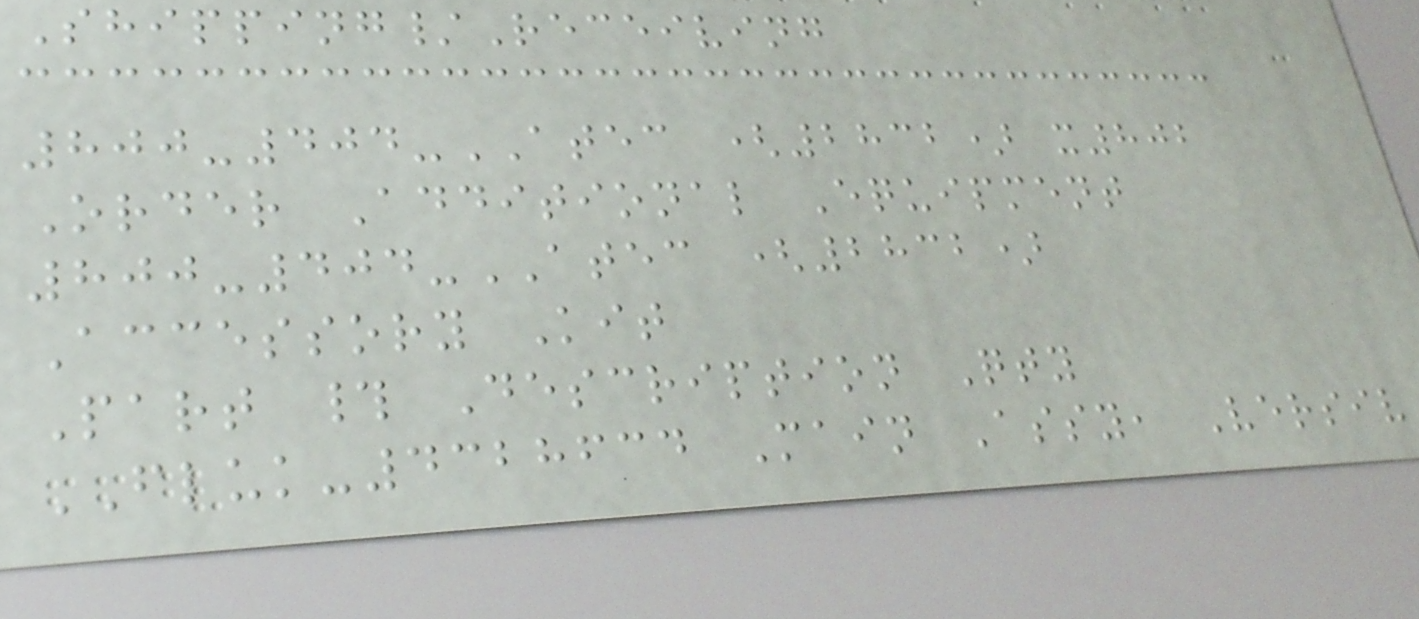Shipping/Receiving
800-404-ATEC (2832) x802
Order Additional Equipment
800-404-ATEC (2832)
Accessory Kit
Part # Description Qty
FLUK-4328634 Main Assy, Versiv
